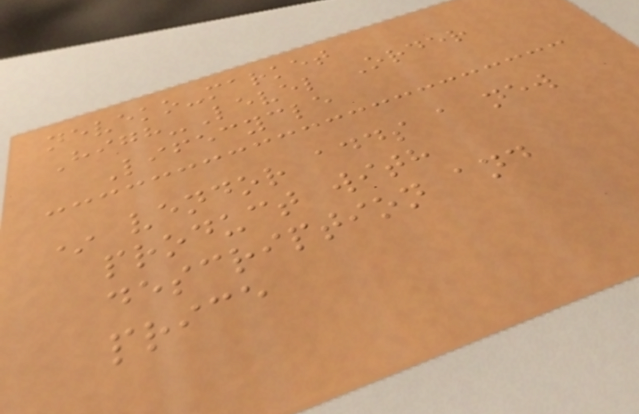neveko-market
High-Level Order
Lifecycle
* vendor adds a new
product with
description and
price
